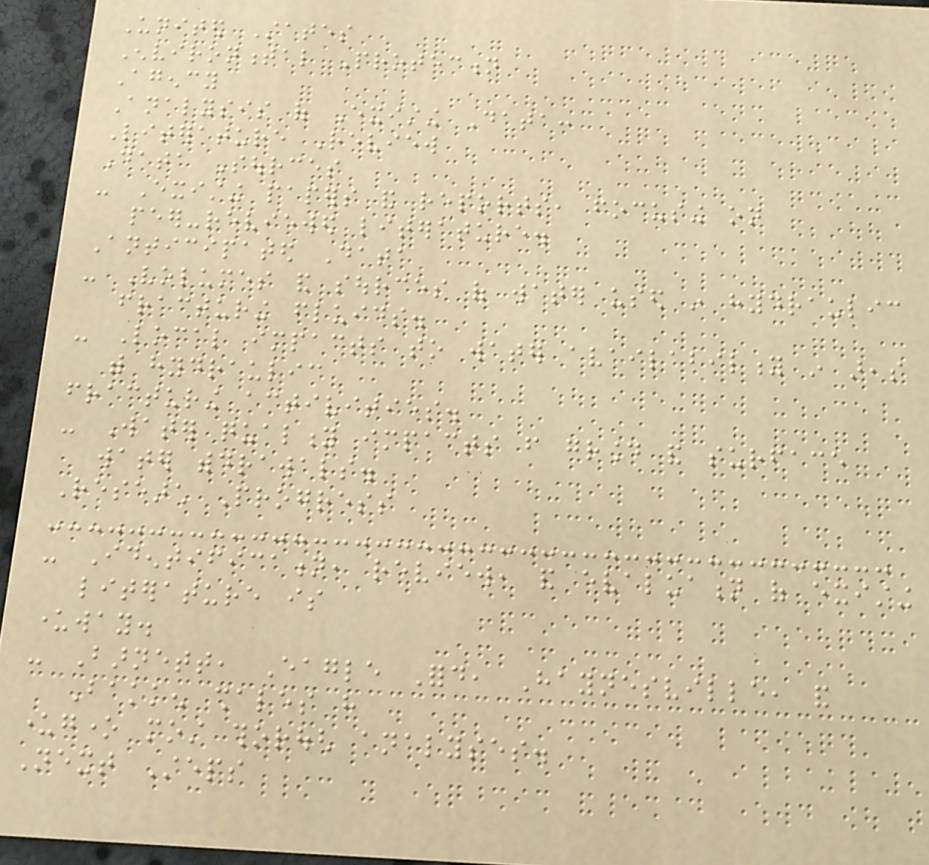United States
Environmental Protection
Agency
Analysis of Existing Data:
Literature Review
Data Sources
- Existing papers and reports, focusing on
peer-reviewed literature.
Anticipated Data
- Volumes and sources of water used in hydraulic
fracturing fluids.
- Local impacts to water availability in areas
with hydraulic
fracturing activities.
- Water quality impacts from ground and surface
water withdrawals.
Research Progress
- Identification, review, and evaluation of existing
literature is
underway.
- Barnett, Eagle Ford, Haynesville, and
Bakken shales have
undergone most thorough analyses.
Next Steps
